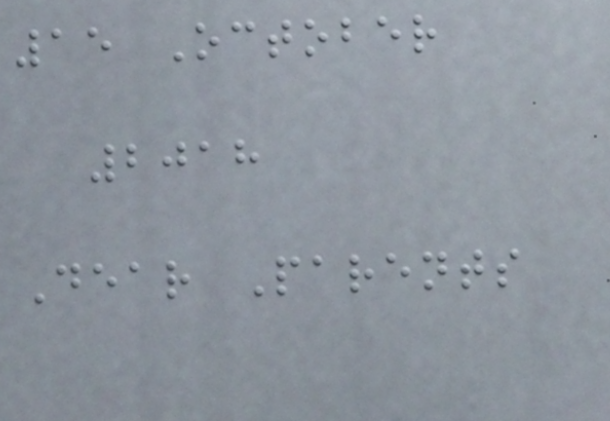15 October
2018
Dear Parents
